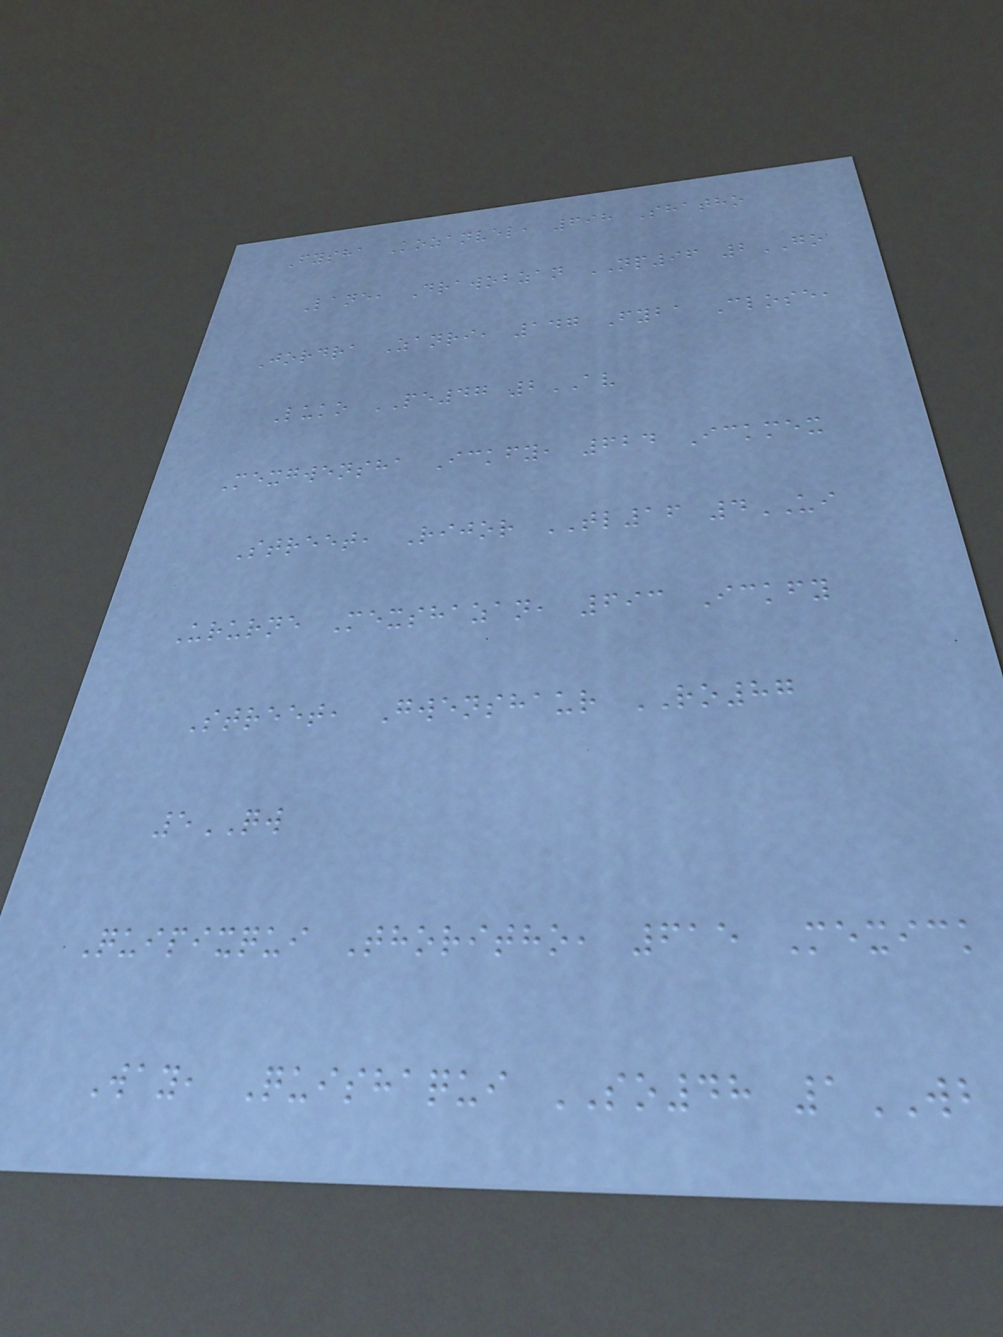Fysha Kozanvel, 698 Shatho
Lane, Drawobzan NP96 2GO
Jordra Zanri, 147 Fyba Close,
Luko PE47 2AV
Mexgwensha Ickfy, 624 Ickmex
Street, Rijor TL16 4UI
Ururne Mexshazan, 693 Ickfy
Street, Gwenshaur RO87
5QW
Quipixqui Thoritho, 615 Mexick
Way, Quishaqui SO48 1WB
